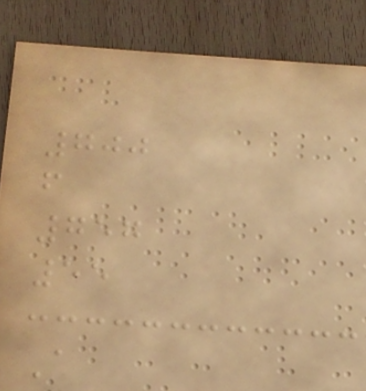700
f
757
55
A
